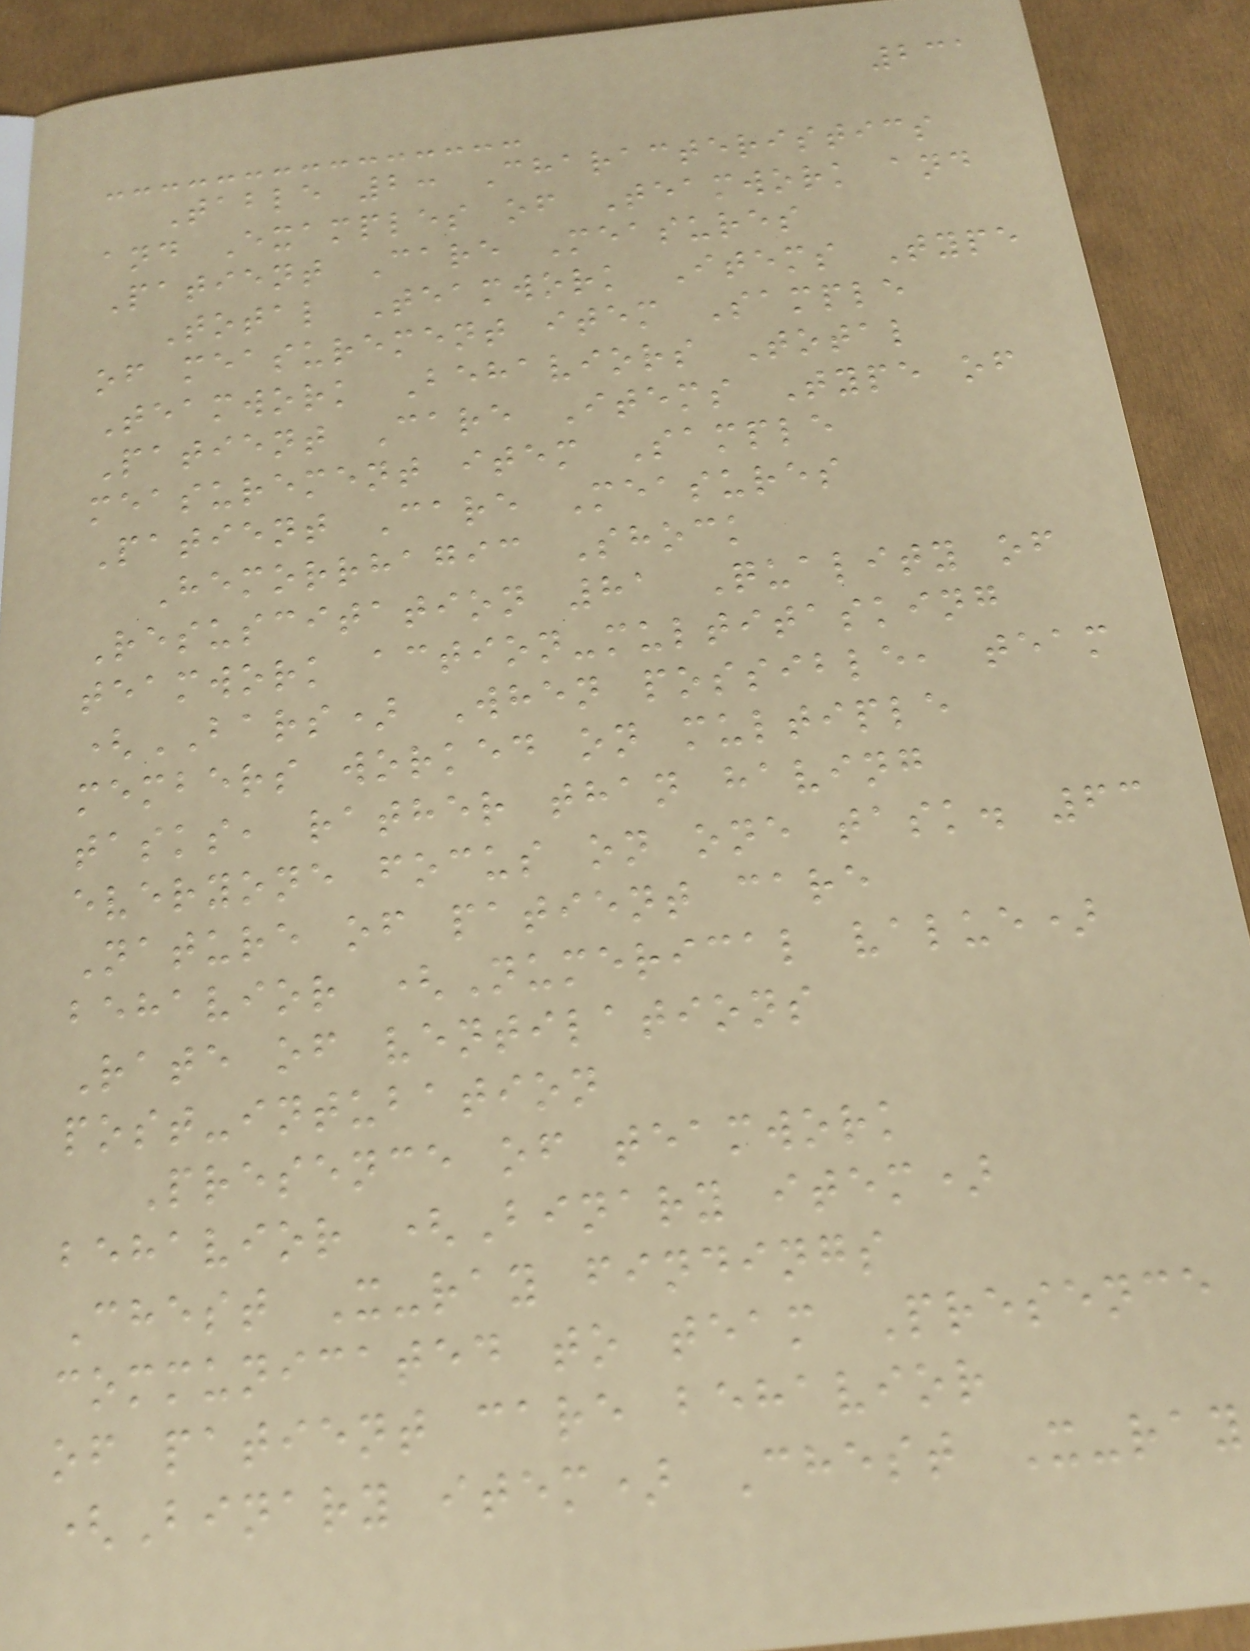231
Table 2: Characteristics
and Examples of Teamwork and
Patient Care Measures
Total Teamwork Items Type
of measurement item Sample
Teamwork Behaviors Total
Patient Care Items Type of
measurement item Sample
Patient Care Measures
Hemorrhagic Shock
Resuscitation 81 Quality of
teamwork action-multitasking
(BARS) When possible, team
members worked on multiple
tasks, rather than having
everyone focus on one task. 63
Nature of patient care
behavior (Numerical value)
Rate of ventilations
post-intubation
Presence of teamwork
behavior (Binary item)
Chest X-ray findings
communicated to team Presence
of patient care behavior
(Binary item) Chest X-ray
